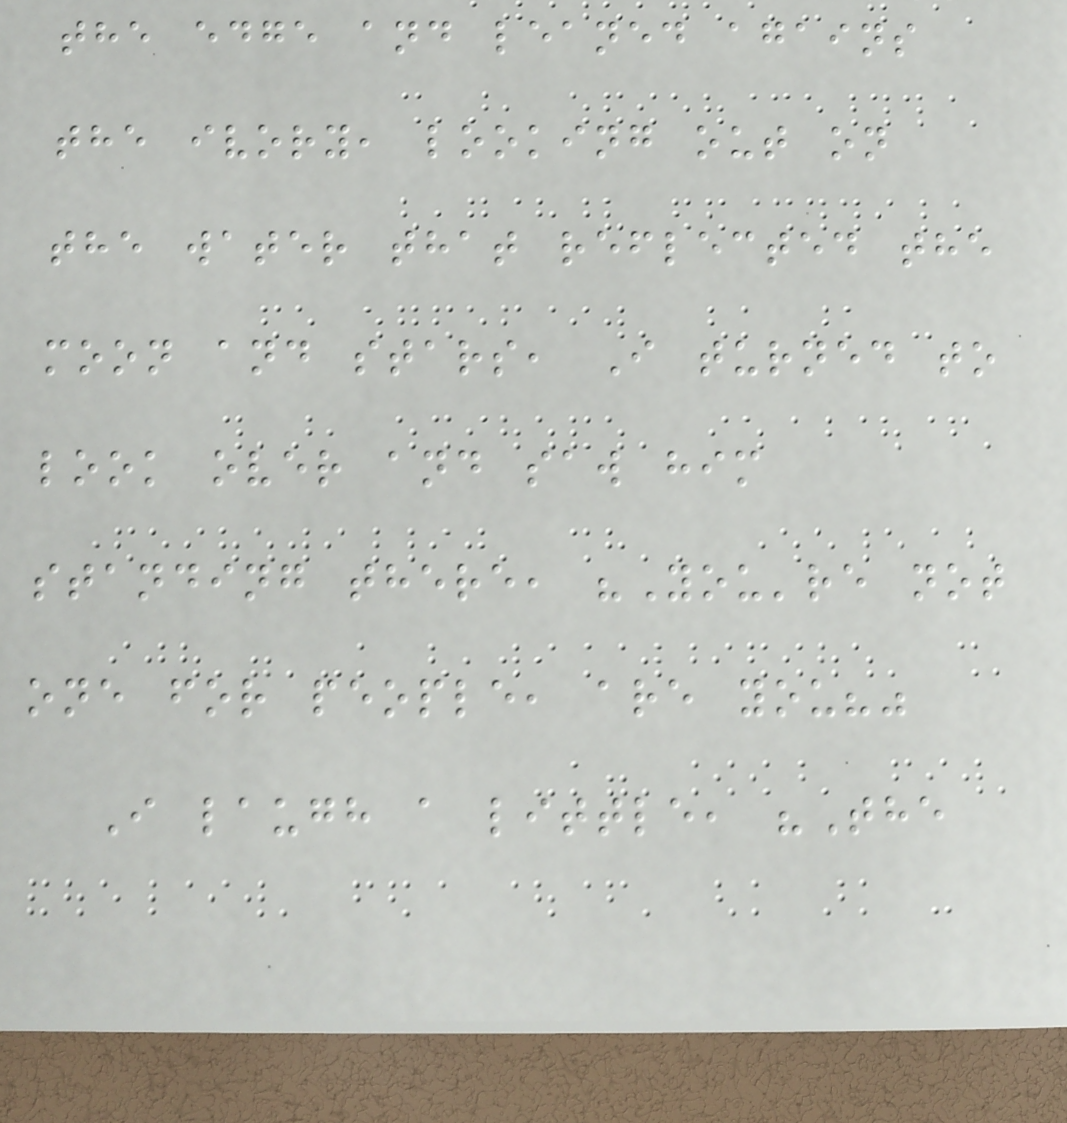the edge and leaned agains
the ivory, looking out on
the water that reflected the
moon and stars, I turned to
look over and saw him
standing there, "You're not
one for people, are you?"
I laugh a little, "The
